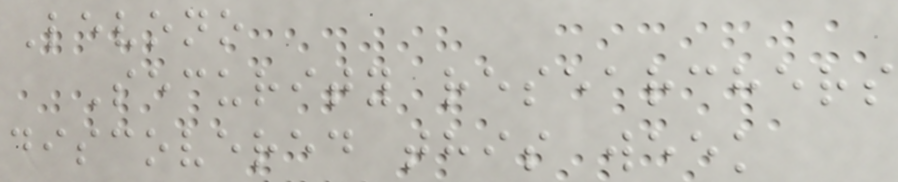Levono
Security researchers
discovered this week
